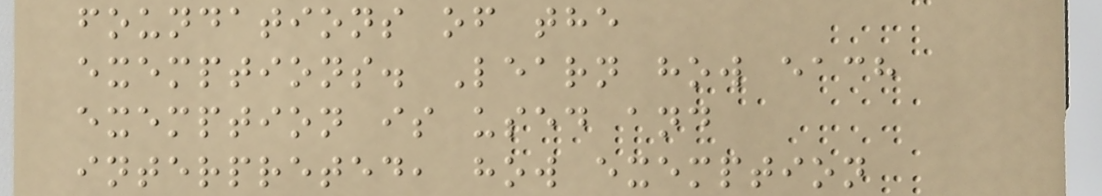foundations of the
exemptions. Learn how each
exemption is used and
interpreted, how exemption
